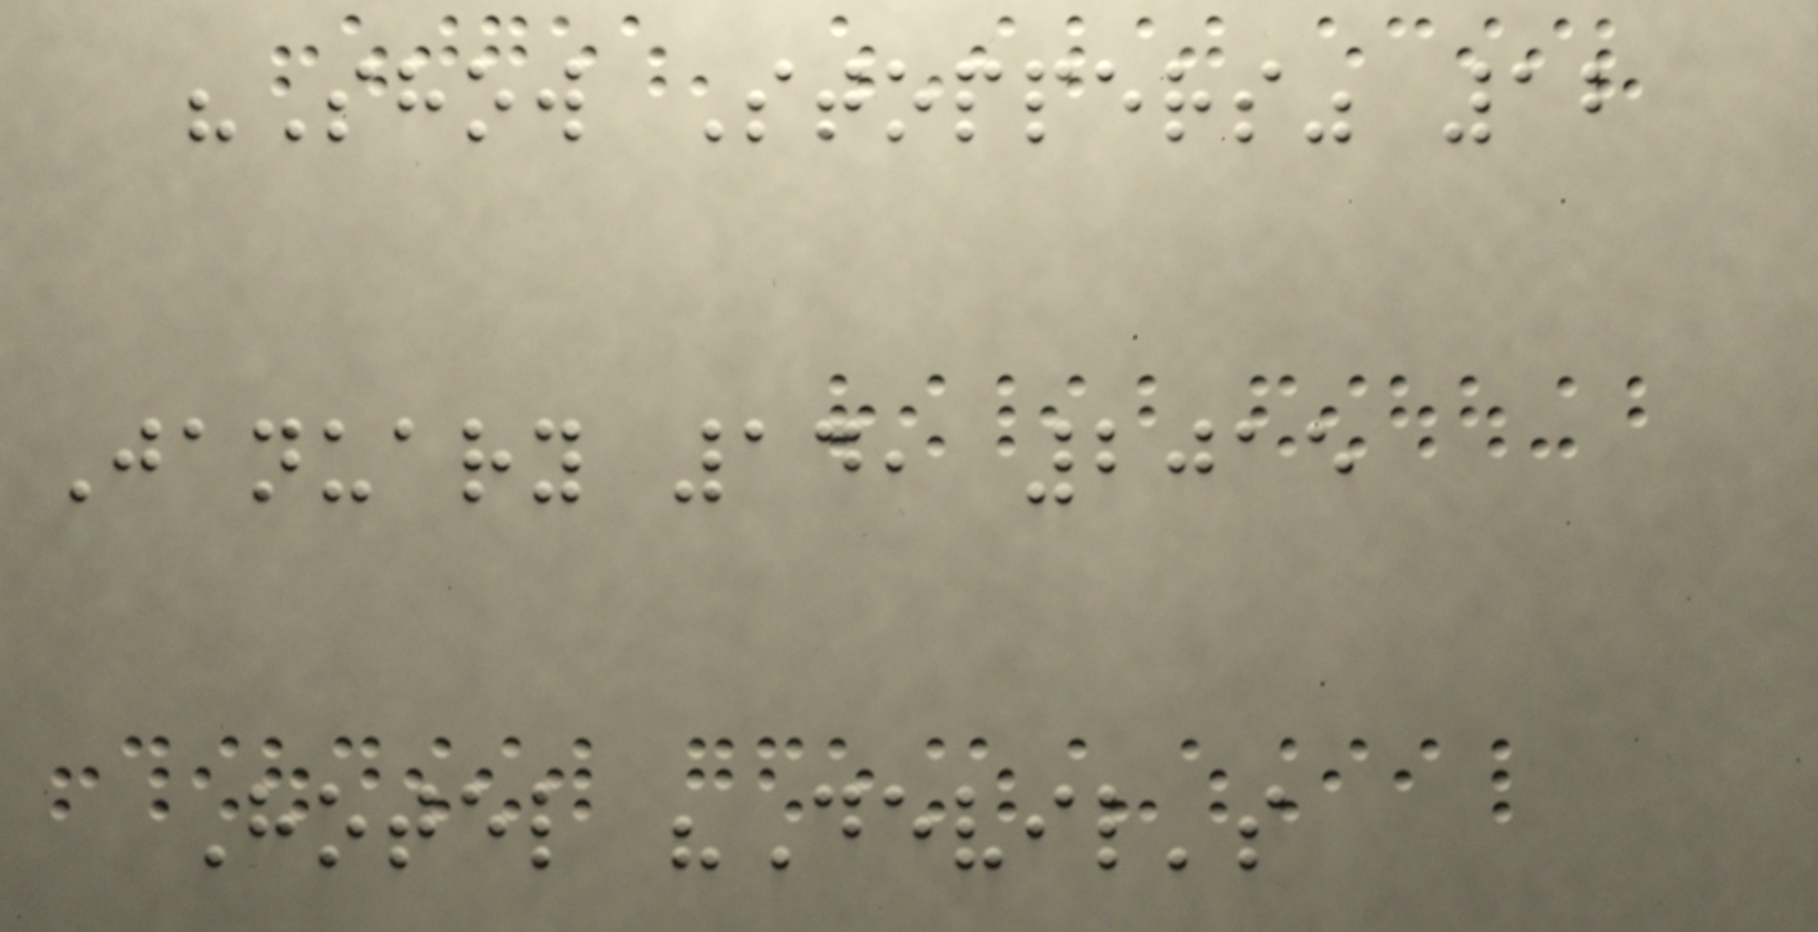"Show Stoppers" 12
January 14, 2015
Hotel "Devil's
